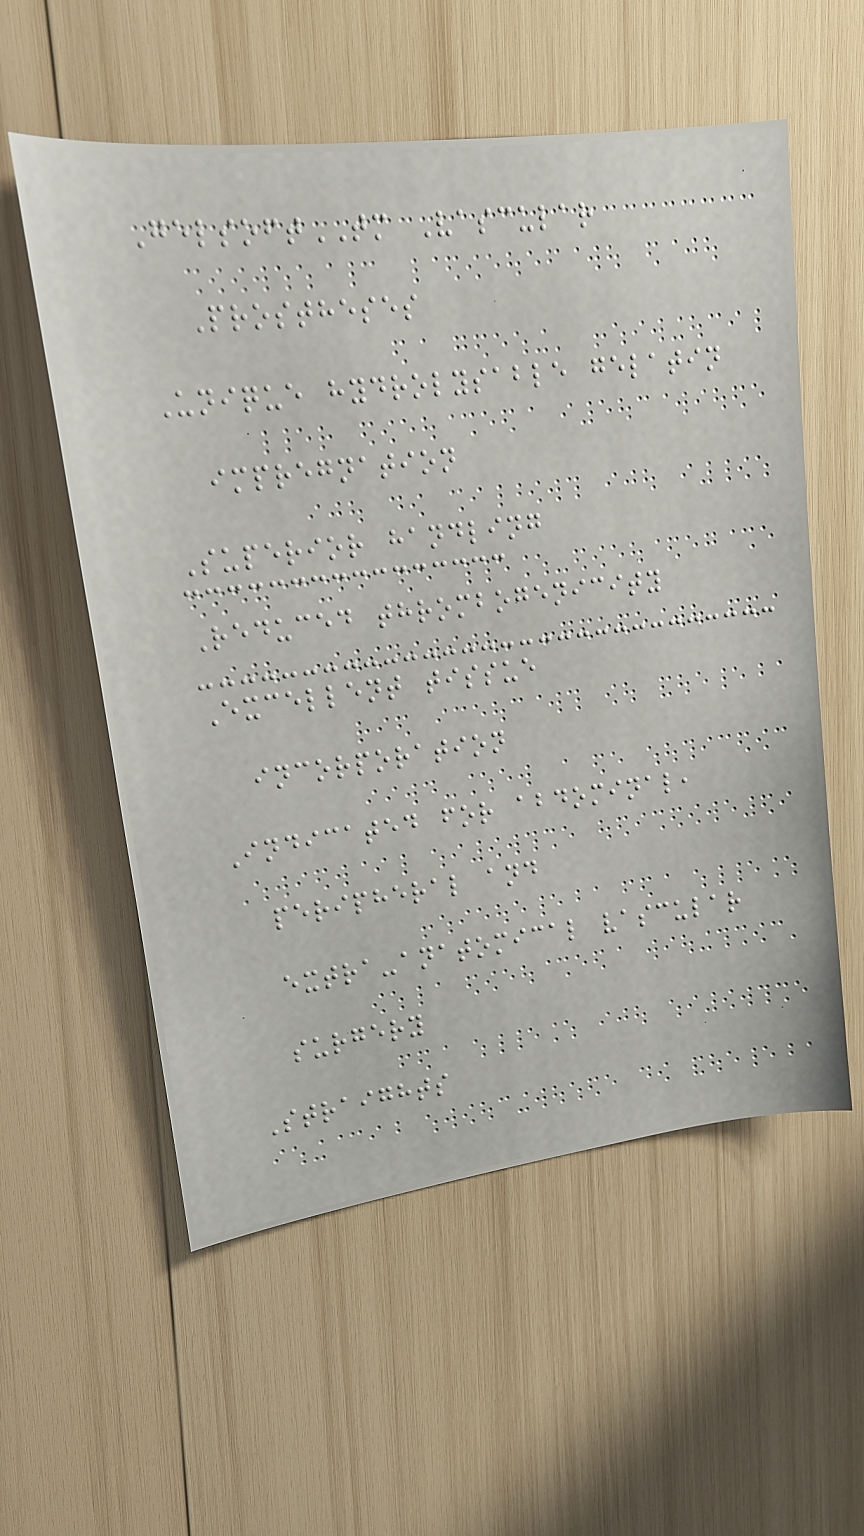GelsoftTM Vascular
Prostheses
Unique hydrolysable gelatin
impregnation
Superior handling
Reduced thrombogenicity
Excellent tissue
incorporation
Indicated for abdominal,
peripheral and
extra-anatomical vascular
surgery
Straights
